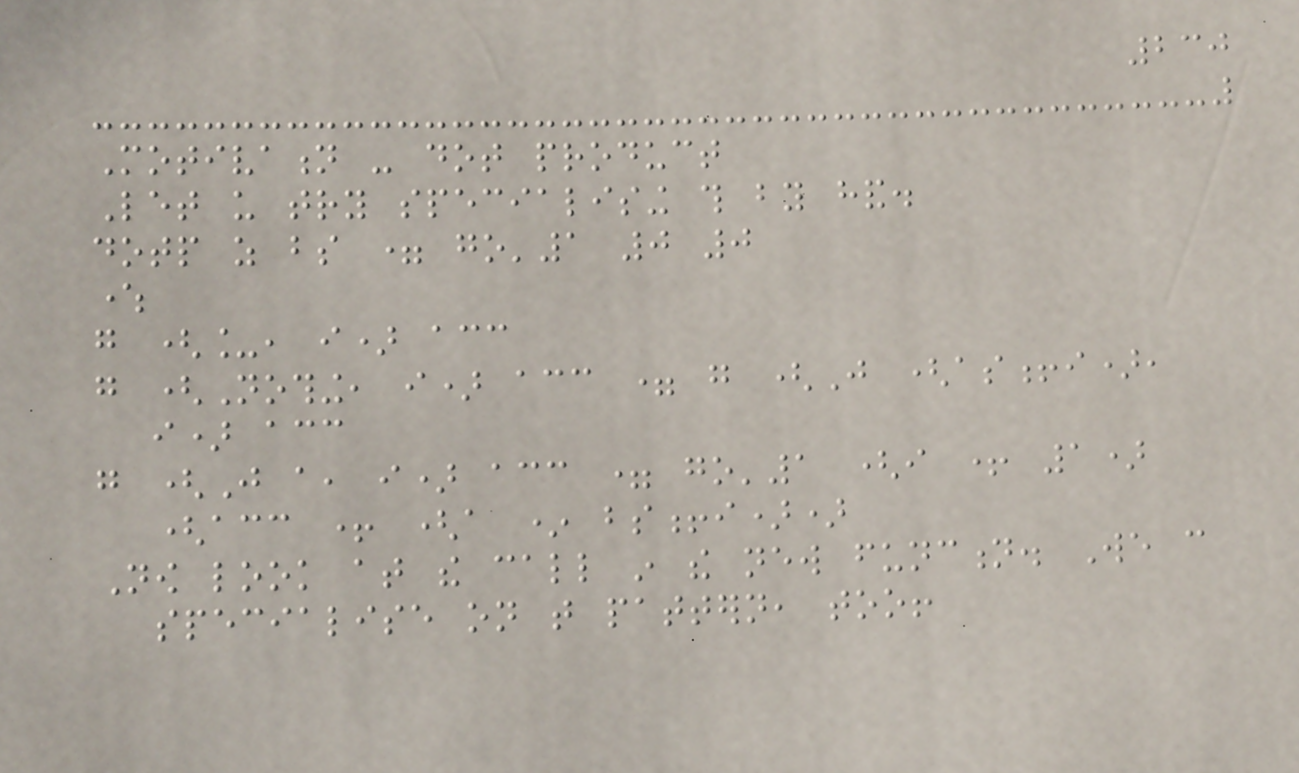230
Motivation - dot product
Let us try specialising this by hand.
dotp as bs = go'1 0 0
where
go (_, i) acc
go (Nothing, i) acc = go (Just (as!i),
i) acc
go (Just a, i) acc = go'1 (i + 1)
(acc + (a * bs!i))
Now look at the call in the new function. We can
specialise on that pattern, too!
